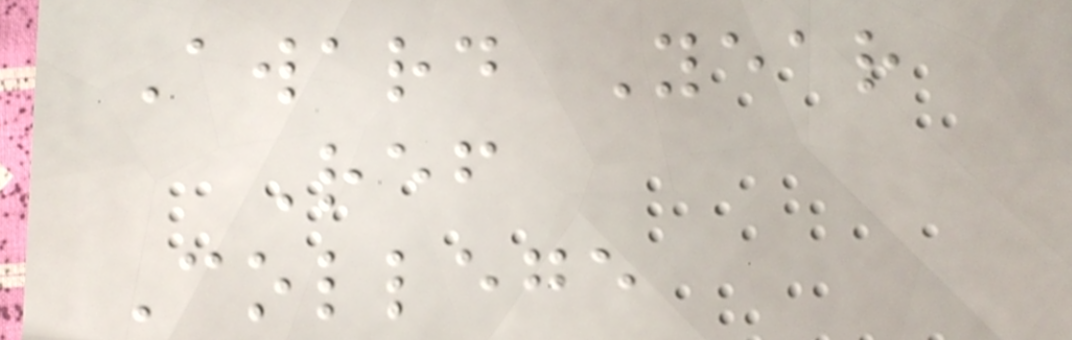Award Year
Ref
College
